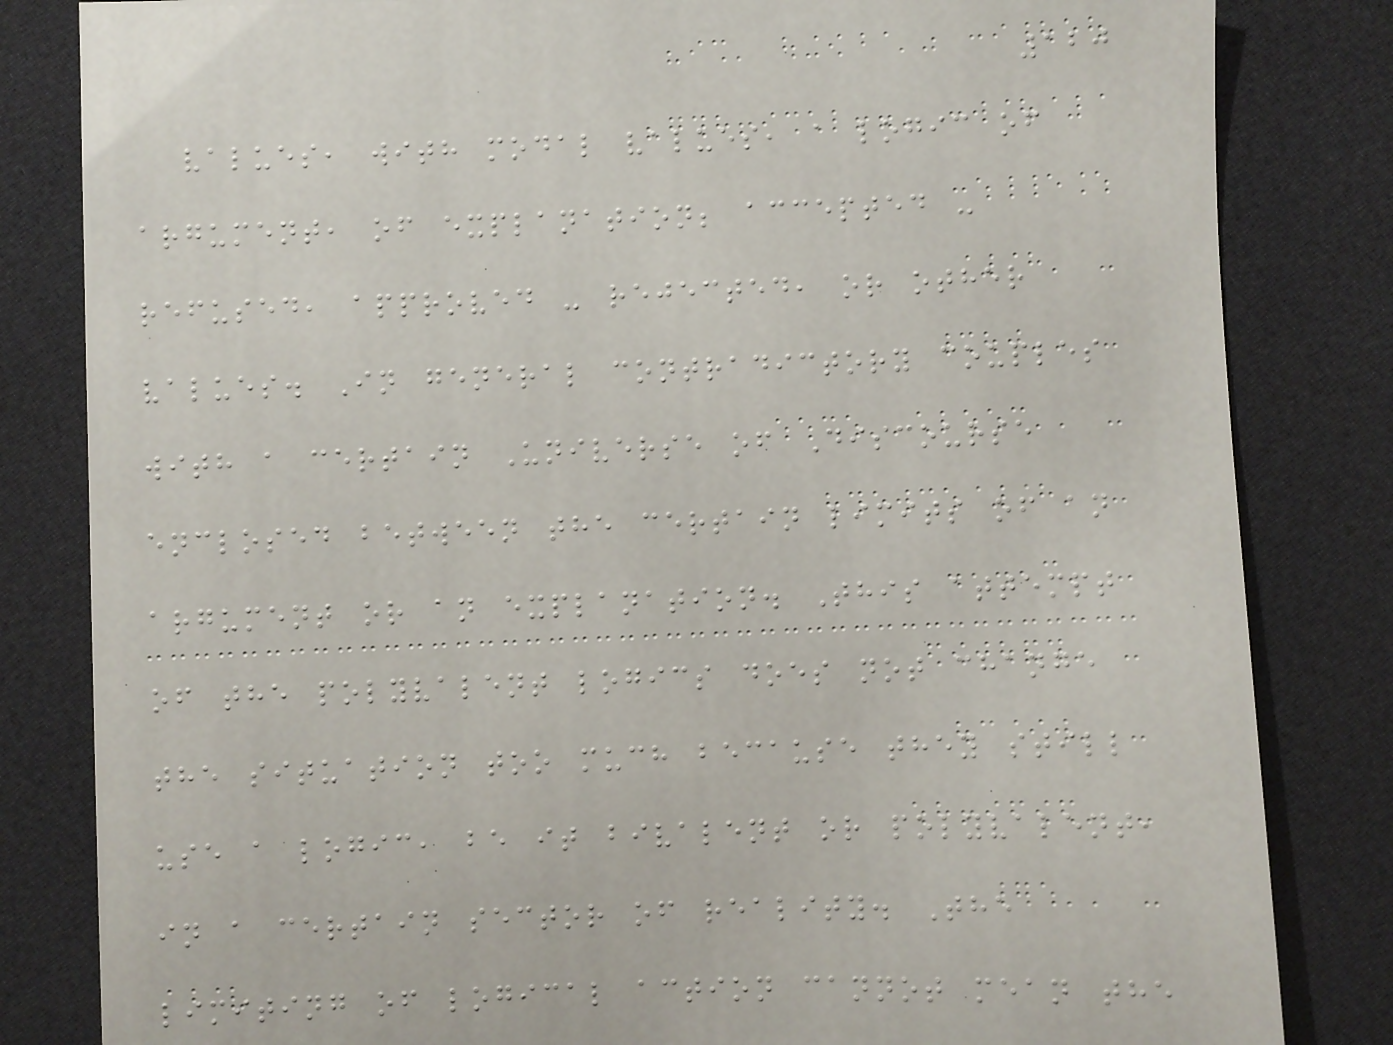120
values, with modal values, a logic of
argument, of explanation; accepted -
refused, approved - rejected, or other
values. In general contradictory couples
with a certain Universe of Discourse
enclosed between the certain limits of an
argument or an explanation. This attempt
of the polyvalent logics does not change
the situation too much because they still
use a logic, be it bivalent or polyvalent,
in a certain sector of reality. The
limiting of logical action cannot mean the
